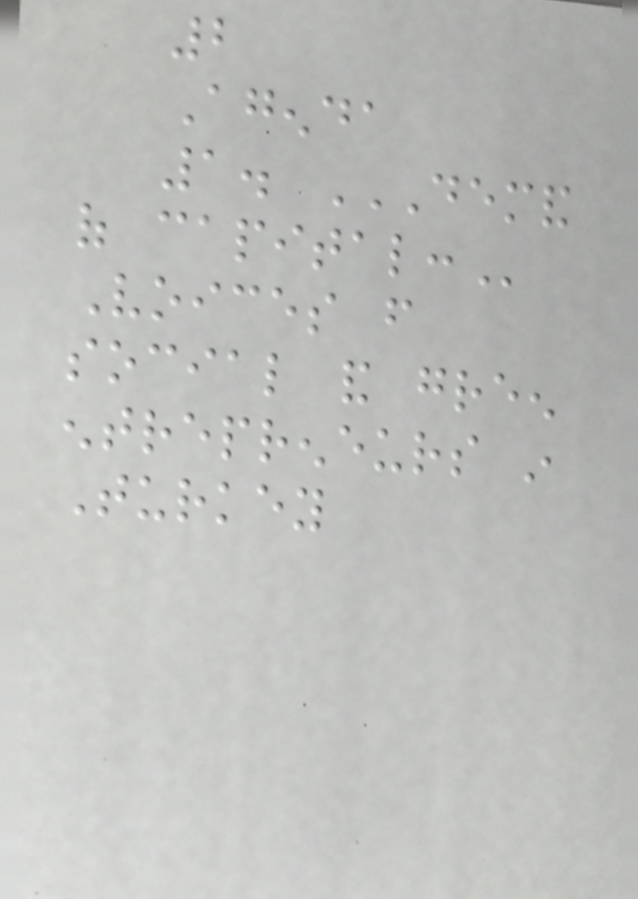2
Agenda
1. DEMAND
OF CAPITAL:
Voices from
social and green
entrepreneurs in
Turkey
